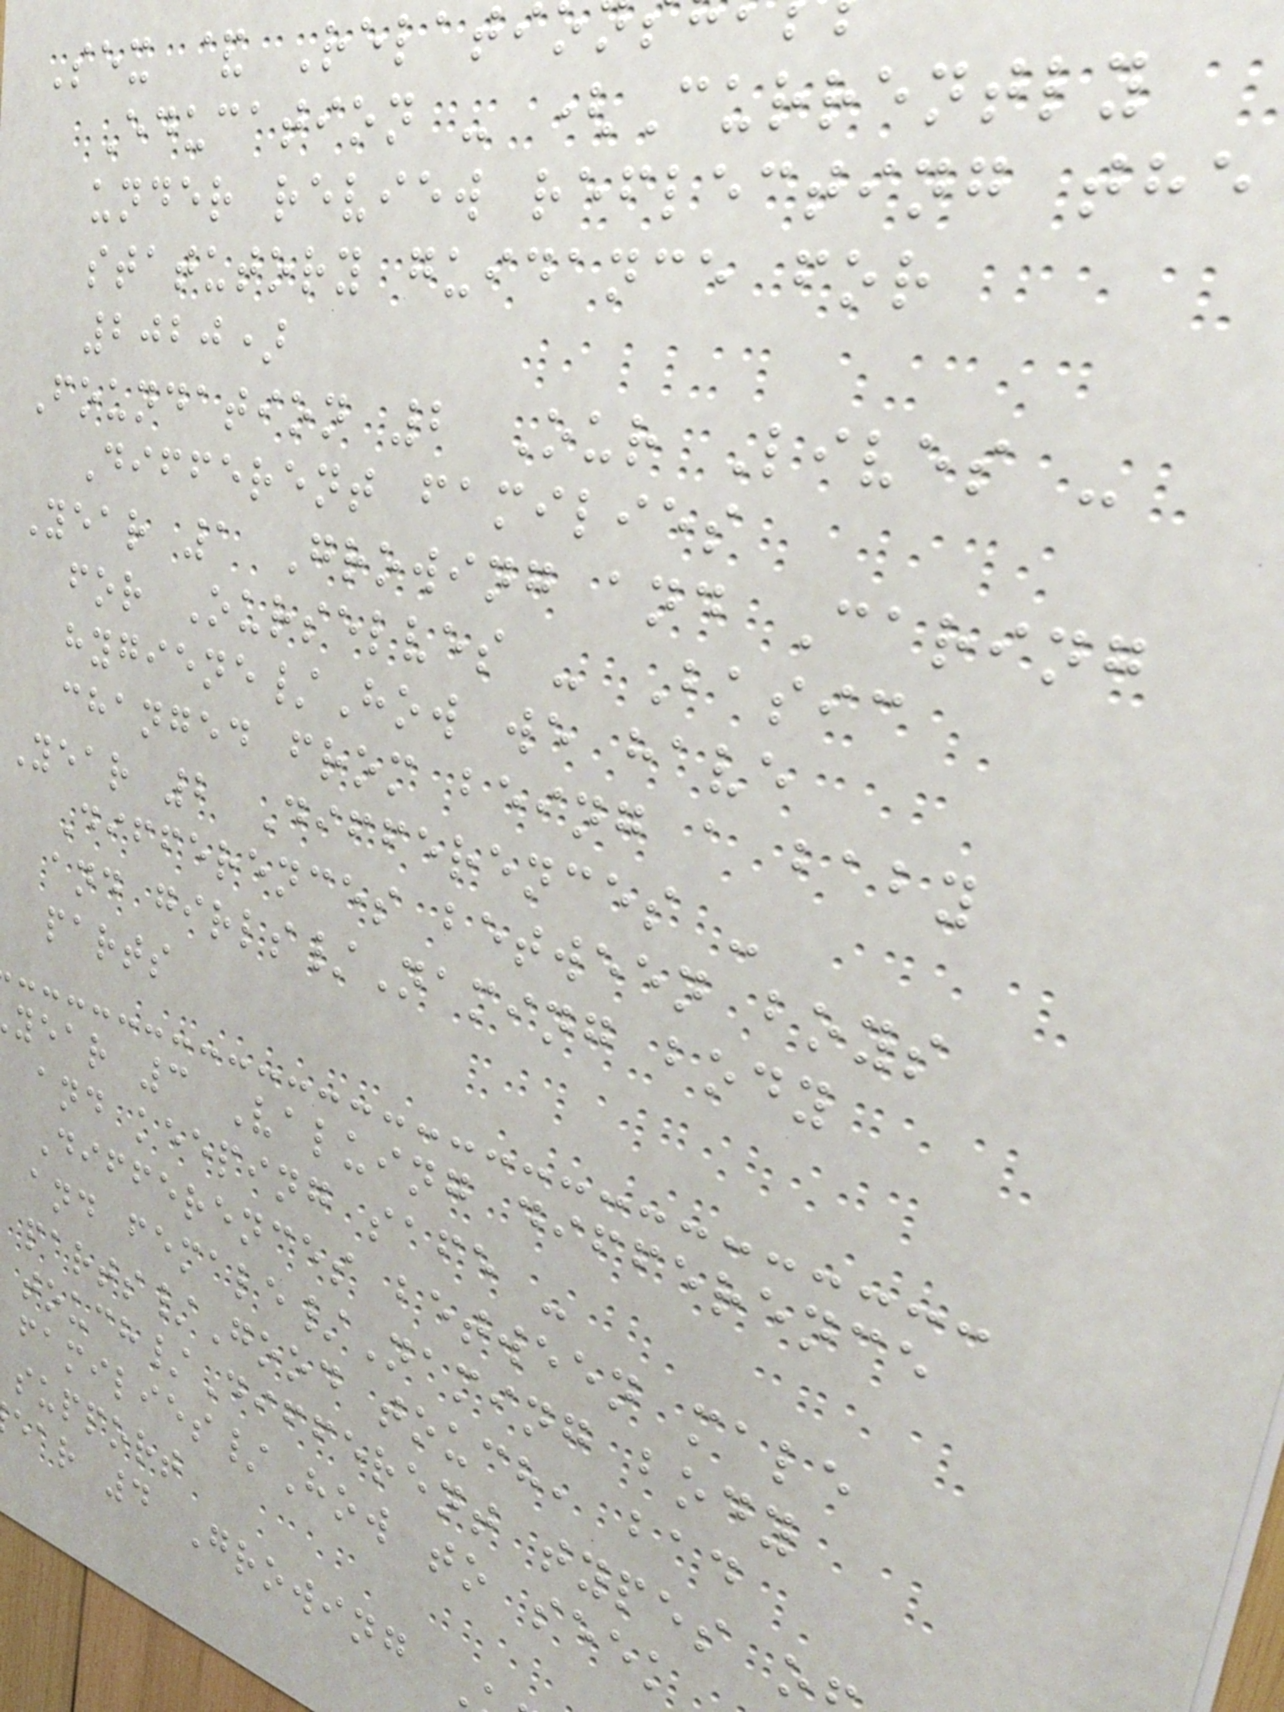Sex & Relati
Education - (Currently
under review reflecting the
statutory guidance for
2020)
Foundation 2 Our Lives -
Different families
Year 1 Growing and Caring
for Ourselves - Basic
hygiene/How we have
changed from being a baby
Year 2 Differences -
Differences between boys
and girls/Naming body
parts
year 3 Valuing difference
and keeping safe -
Differences between male
and female/Naming body
parts/Good touch, bad
touch/Different types o
families/How to seek
support
ear 4 Growing
